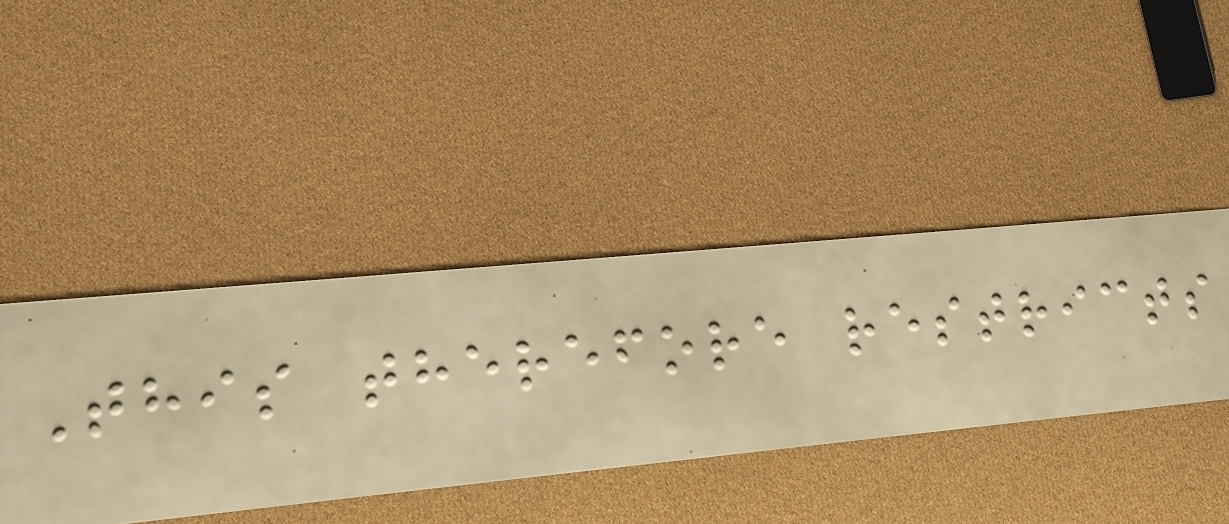This therefore restricts
